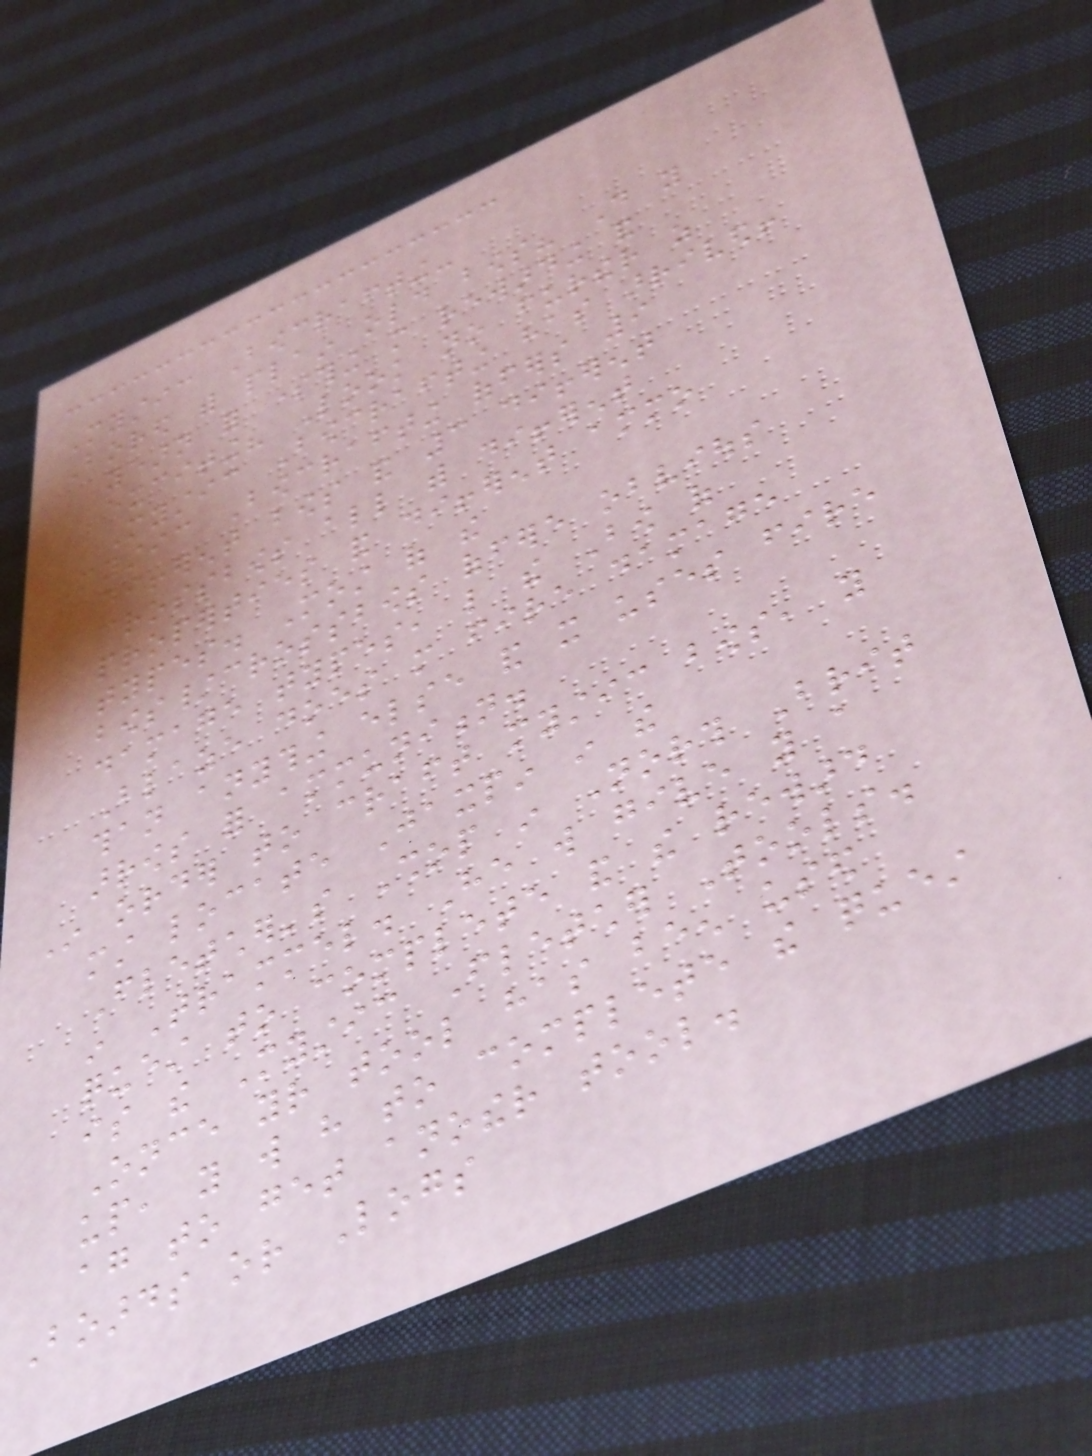Mystic Bowcrafting-
Bored with plain old bows? Do you
yearn for something more rewarding and
exciting? Look no further as
Mystic Bowcrafting has arrived!
Mystic Bowcrafting offers 9
different bows and 3 different
crossbows all with different
properties and different ammo
types. Most of the
bows/crossbows offere obvious
damage types, like the Bow of
Blaze does more fire damage
than anything else and it uses fire
arrows for ammunition.
In order to craft mystic bows, you
must locate Jaxpin in the
Fletcher's Shop in North Brit
in Trammel. He will give you a
quest to complete and the reward
is the Mystic Fletcher Tools.
Once your tool has been used
up, you will have to complete the quest
again to get another tool.
Boards or Logs
